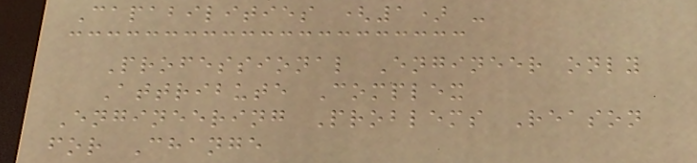Capabilities (1) -
Professional Engineer only
Attribute Complex
Engineering Problems Reason
for Change
